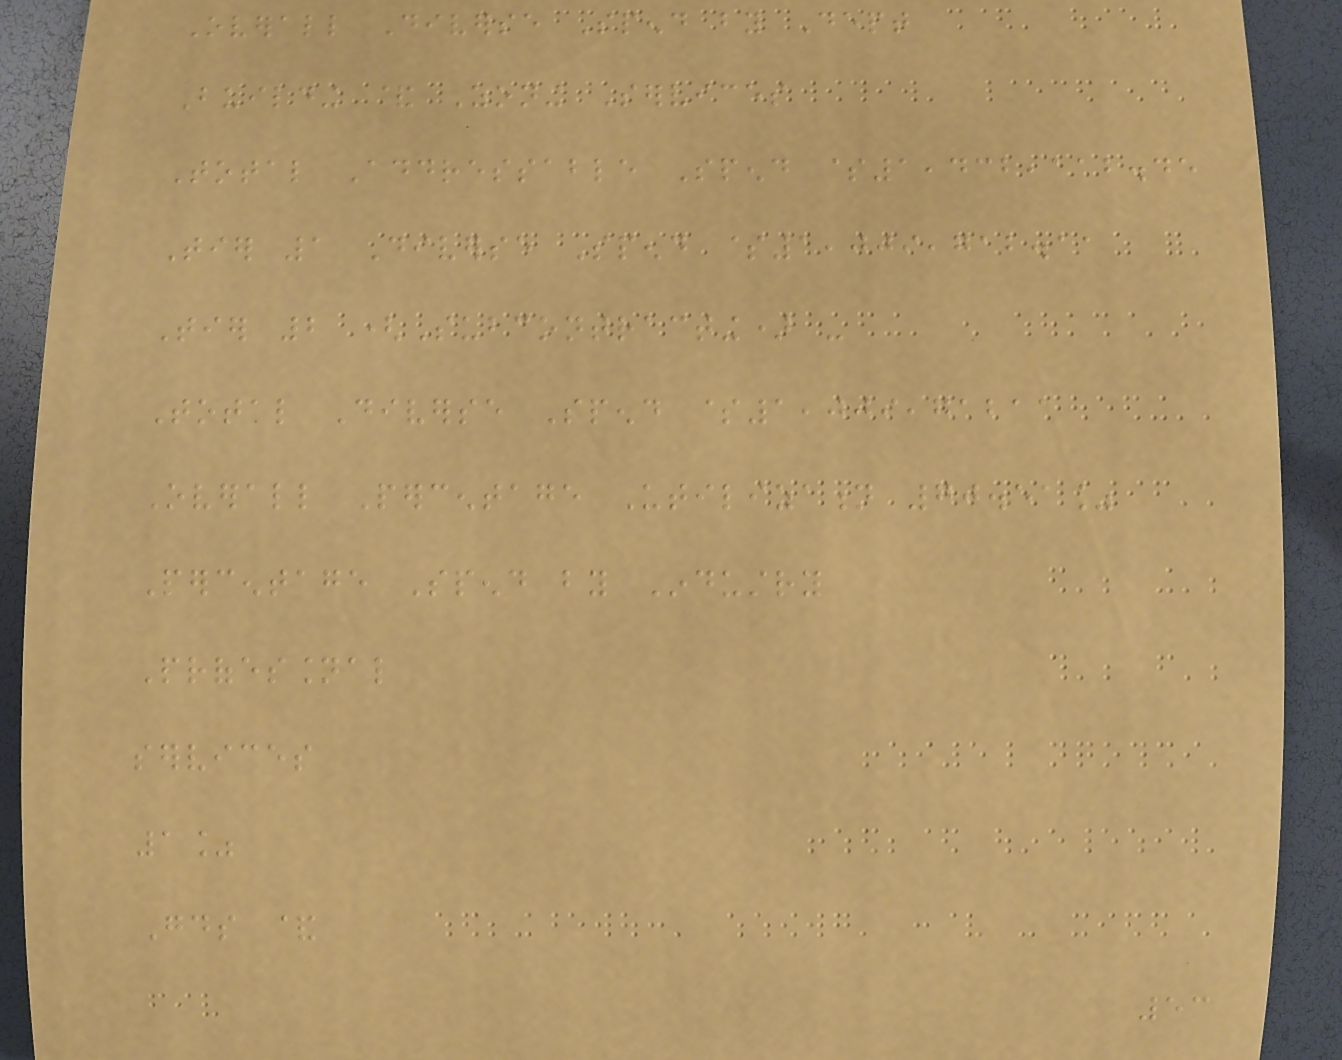Overall Diverse Spend by Dept
Building & Zoning Services
Total Addressable Spend $1,432,112.45
Tier 1 Diverse Spend $1,009,712.11
Tier 2 (Subcontracting) -
Total Diverse Spend $1,009,71211
Overall Percentage Utilization 70.51%
Percentage Spend by Industry
Professional
services
1%
Goods &
53
